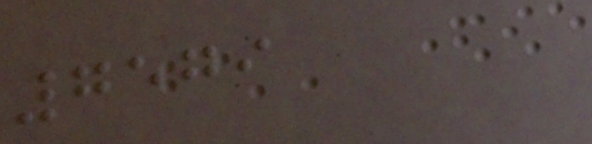7579
